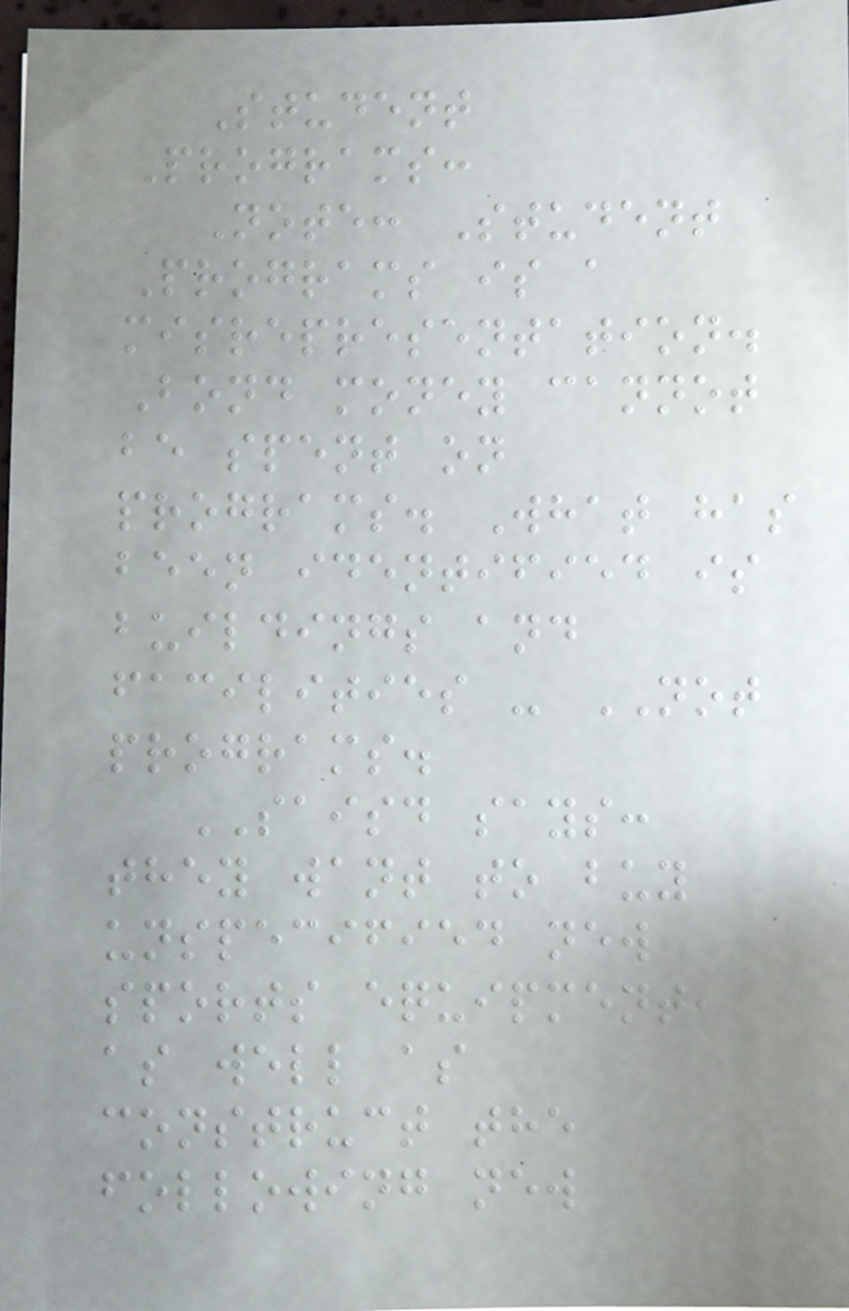Student
Programs:
Note: Student
Programs is a
misrepresentation.
Bond money cannot
be spent on
programs. What has
been identified is
buildings and
facilities - NOT
programs.
SAISD says:
they want to buy
unspecified new
sports equipment,
as well as
construct the
following new
